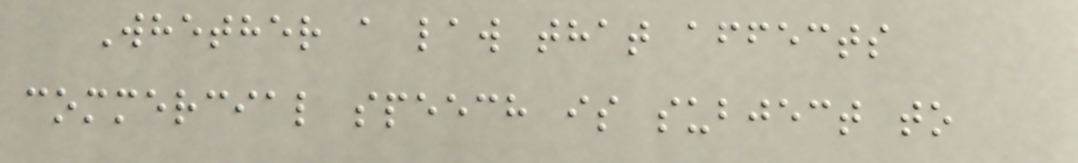Whether a law that affects
commercial speech is subject to
